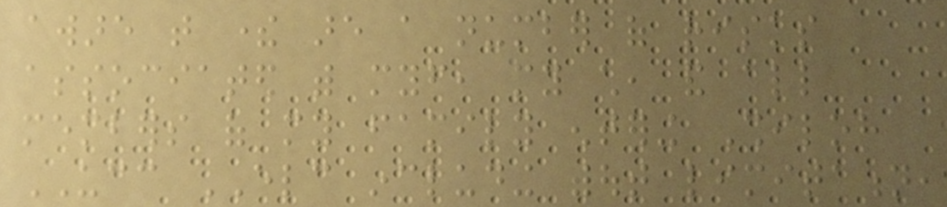aware that there are a number of risks
associated with myself, my child, and all
members of my family entering Shiloh
UCC ELC including without limitation,
